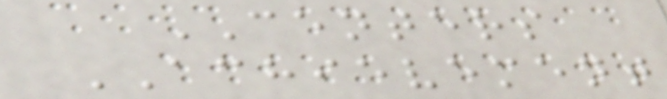CENTERS
ACHIEVEMENT
